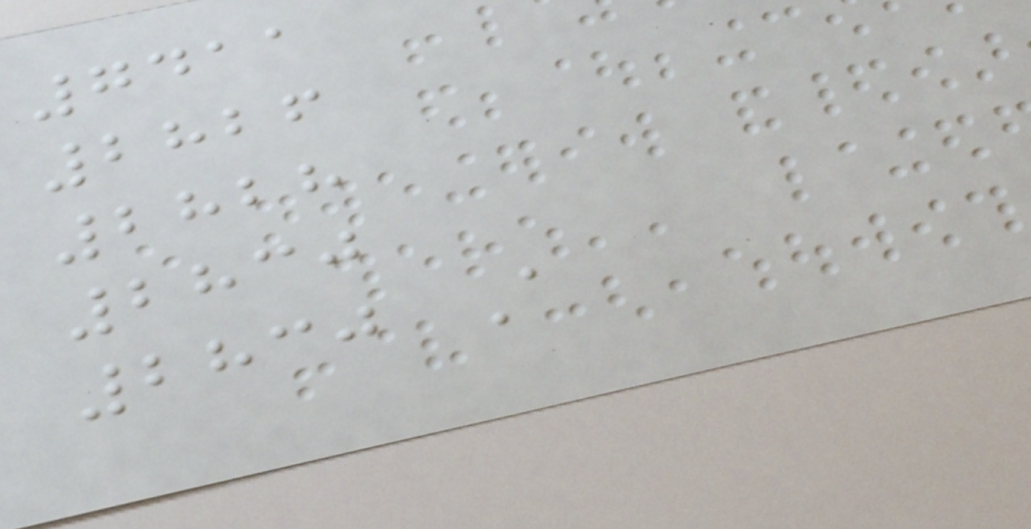7411
2826
2828
2830
2830 A
